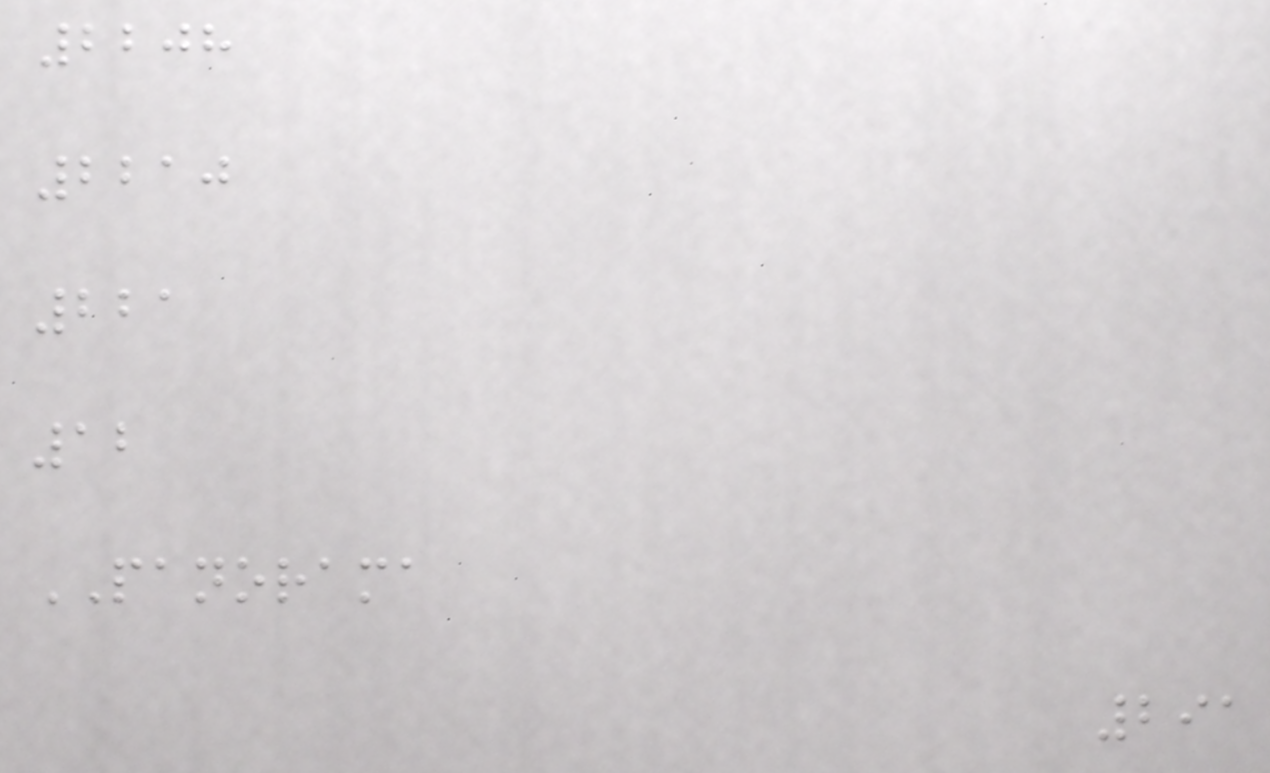2208
2210
221
12
PANORAMA
291
